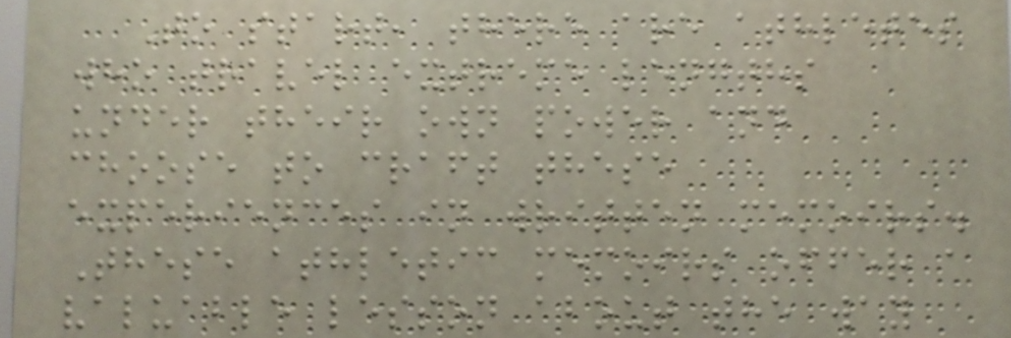To start, there are athletes
who travel extreme lengths
under their own power and
choose to craft these
experiences in written memoirs.
These athletic memoirs offer a
valuable lesson about the way
